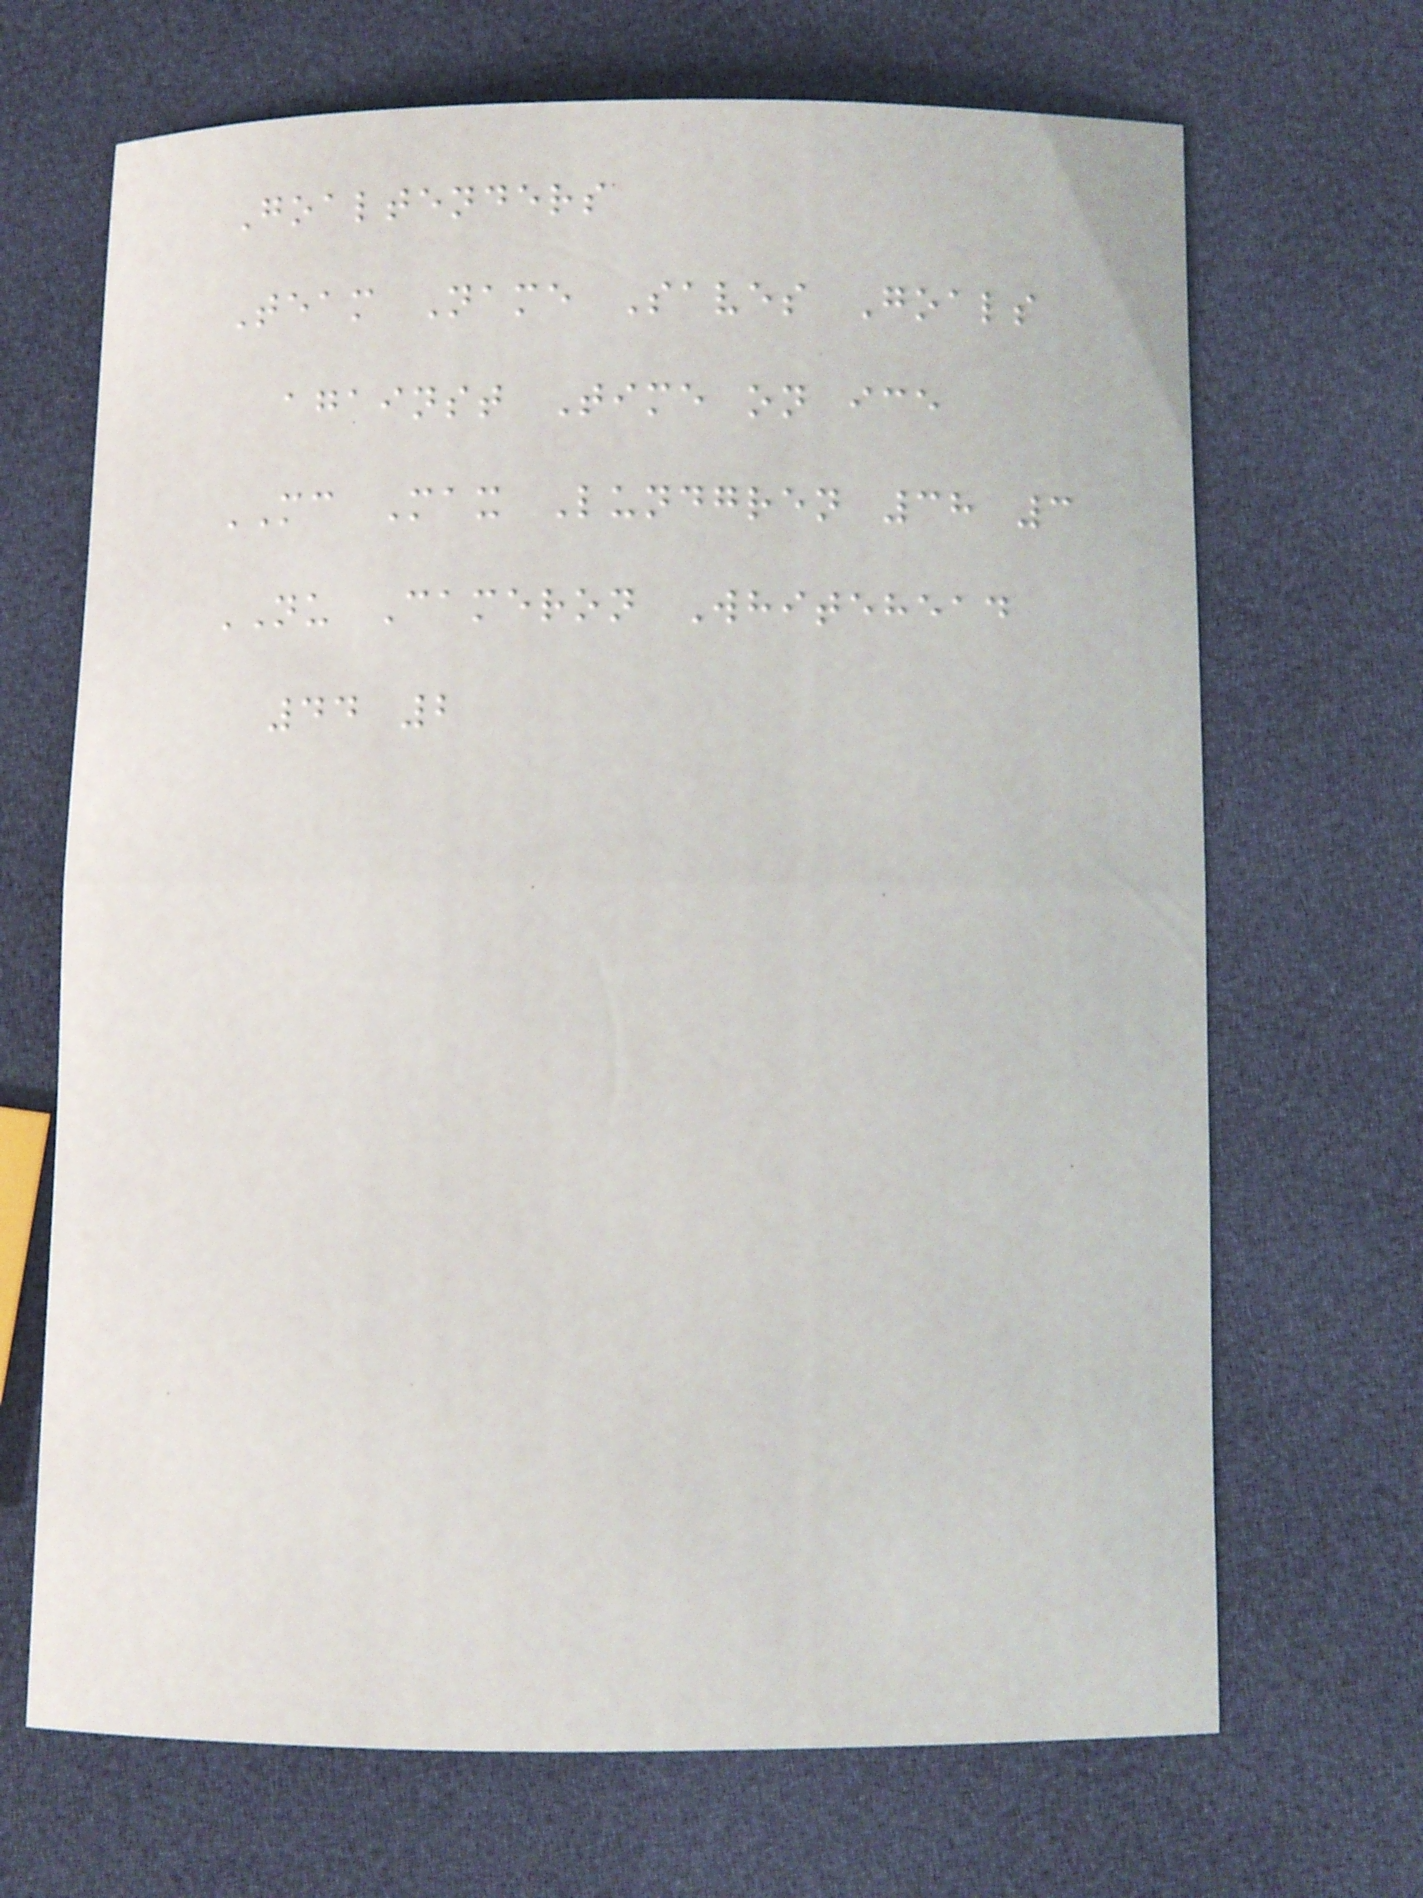Goaltenders
Team Name Saves Goals
against Time on ice
MC Max Lundgren 38 3
NU Cameron Whitehead
44 2
